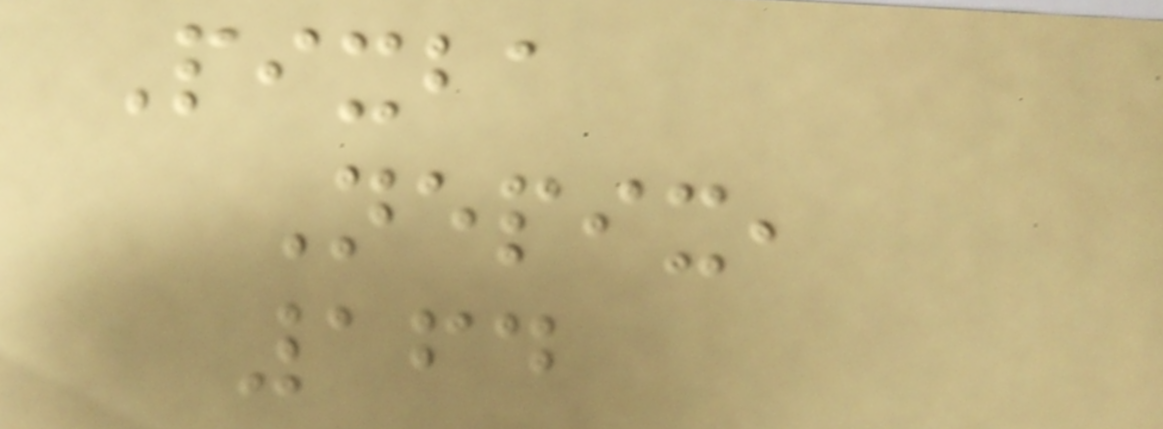Pixba
Nepix,
164
